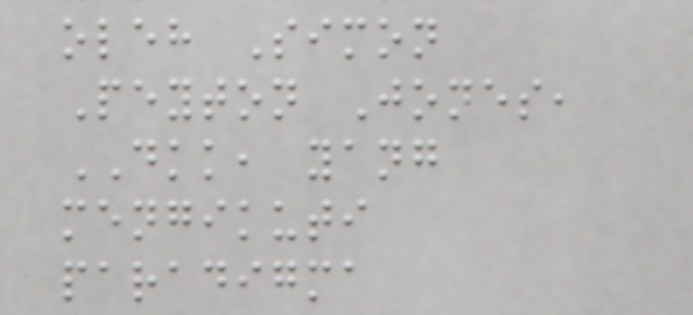oleh Simon
Peyton Jones,
DKK, yang
mengikuti
paradigma
